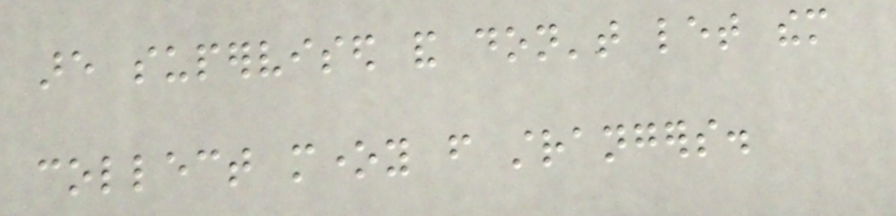are supervised and don't let them
collect money from strangers.
